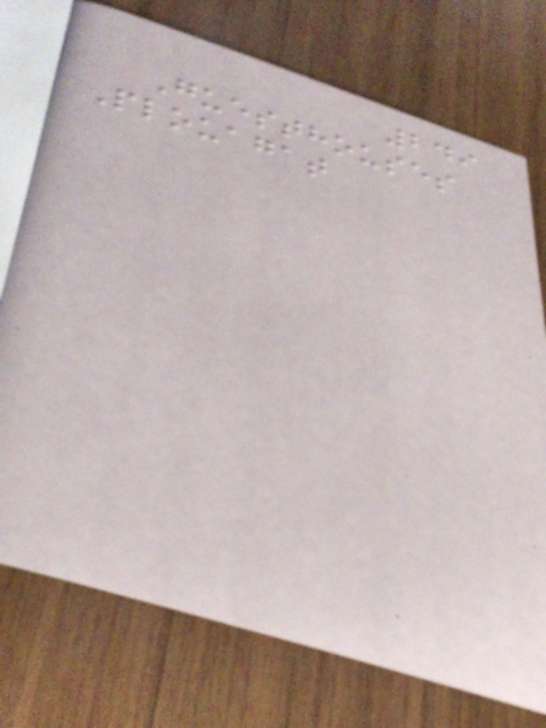249
Guesthouses
Plouagat
